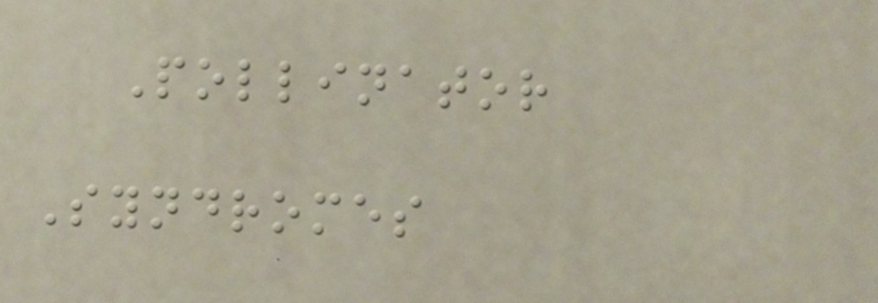Pollinator
Syndromes
